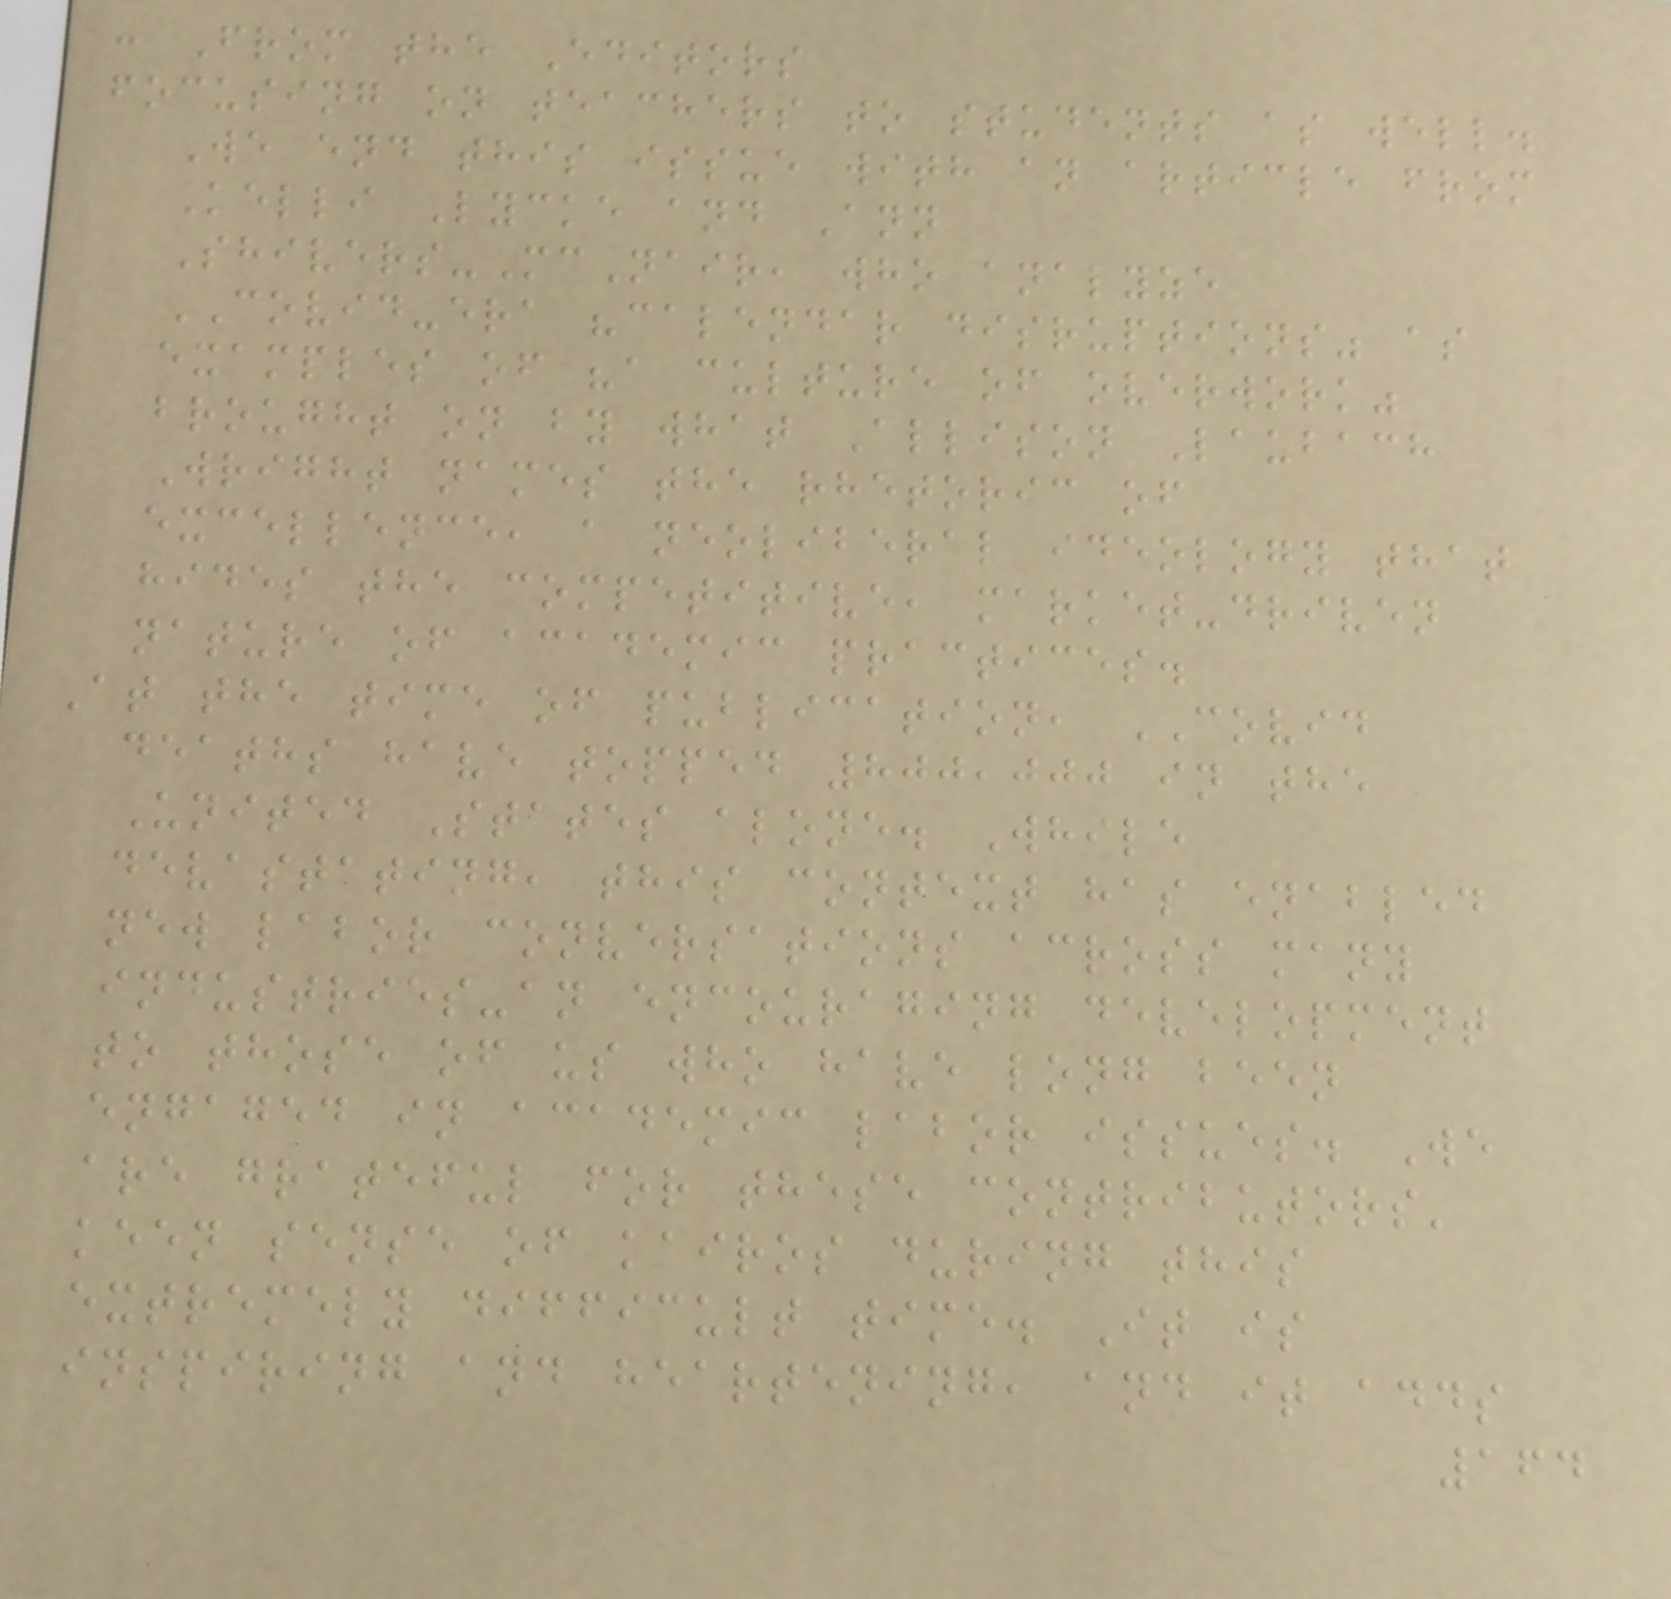: From the Editors
focusing on teachers to students as well.
We end this issue with an article from
Kelli Lycke and Ann
Shivers-McNair, who analyze
COVID-era "calendar disruptions" as
examples of "a culture of overwork"
brought on by what Allison Laubach
Wright names the rhetoric of
excellence, a neoliberal ideology that
hides the competitive, market-driven
nature of academic practices.
At the time of publication, COVID
deaths have topped 800,000 in the
United States alone. While
devastating, this context has enabled
new labor conversations across many
industries-an encouraging development
to those of us who have long been
engaged in academic labor issues. We
are grateful for these contributors'
keen sense of kairos during this
extremely difficult time. It is
inspiring and heartening, and it adds
164
